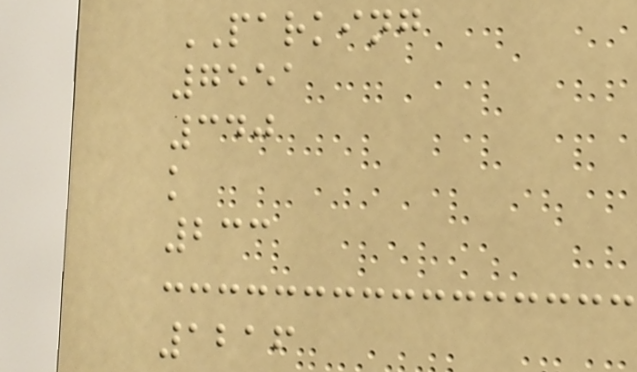PARKING
7551
340
k
233
1216
